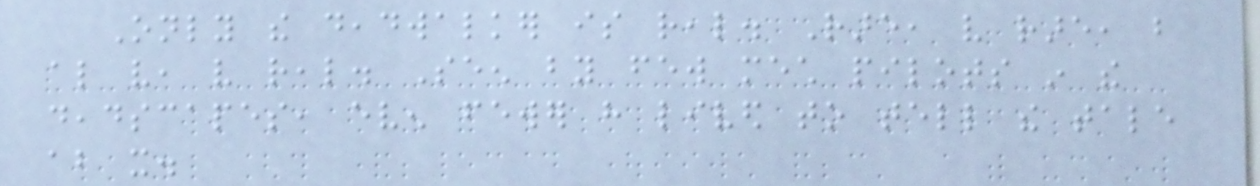Only the deadwalker is real. Rare, very rare, but
also very, very real. Seen by few mech pilots in the
deadscapes, even fewer have lived to tell the tale
about it.
